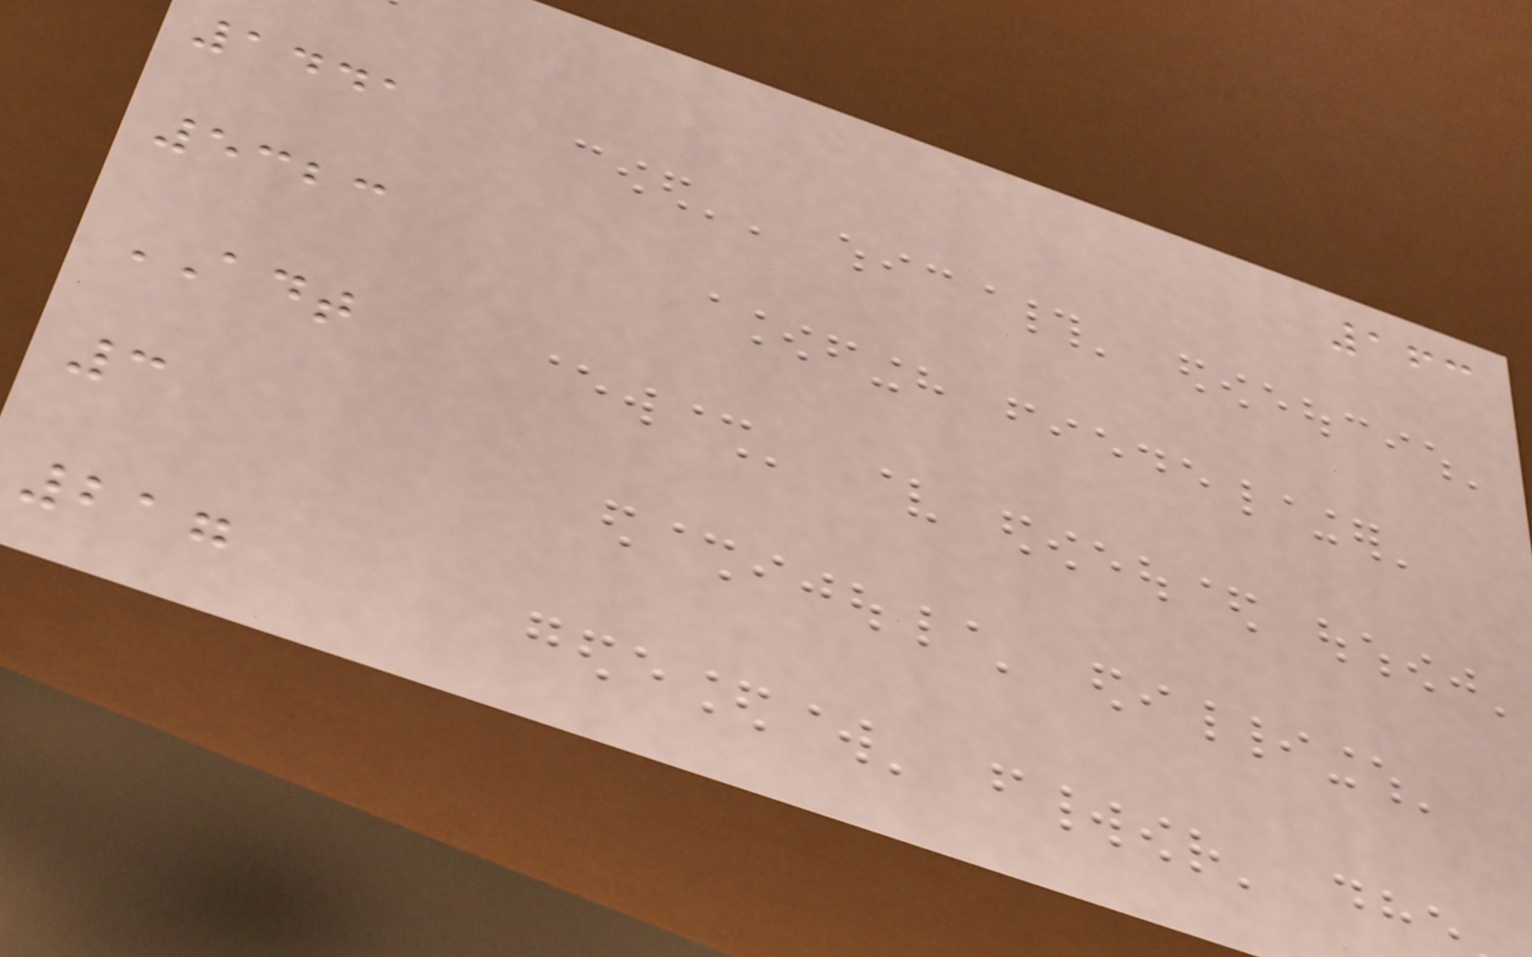163
1441
5323
ADT
3
217
